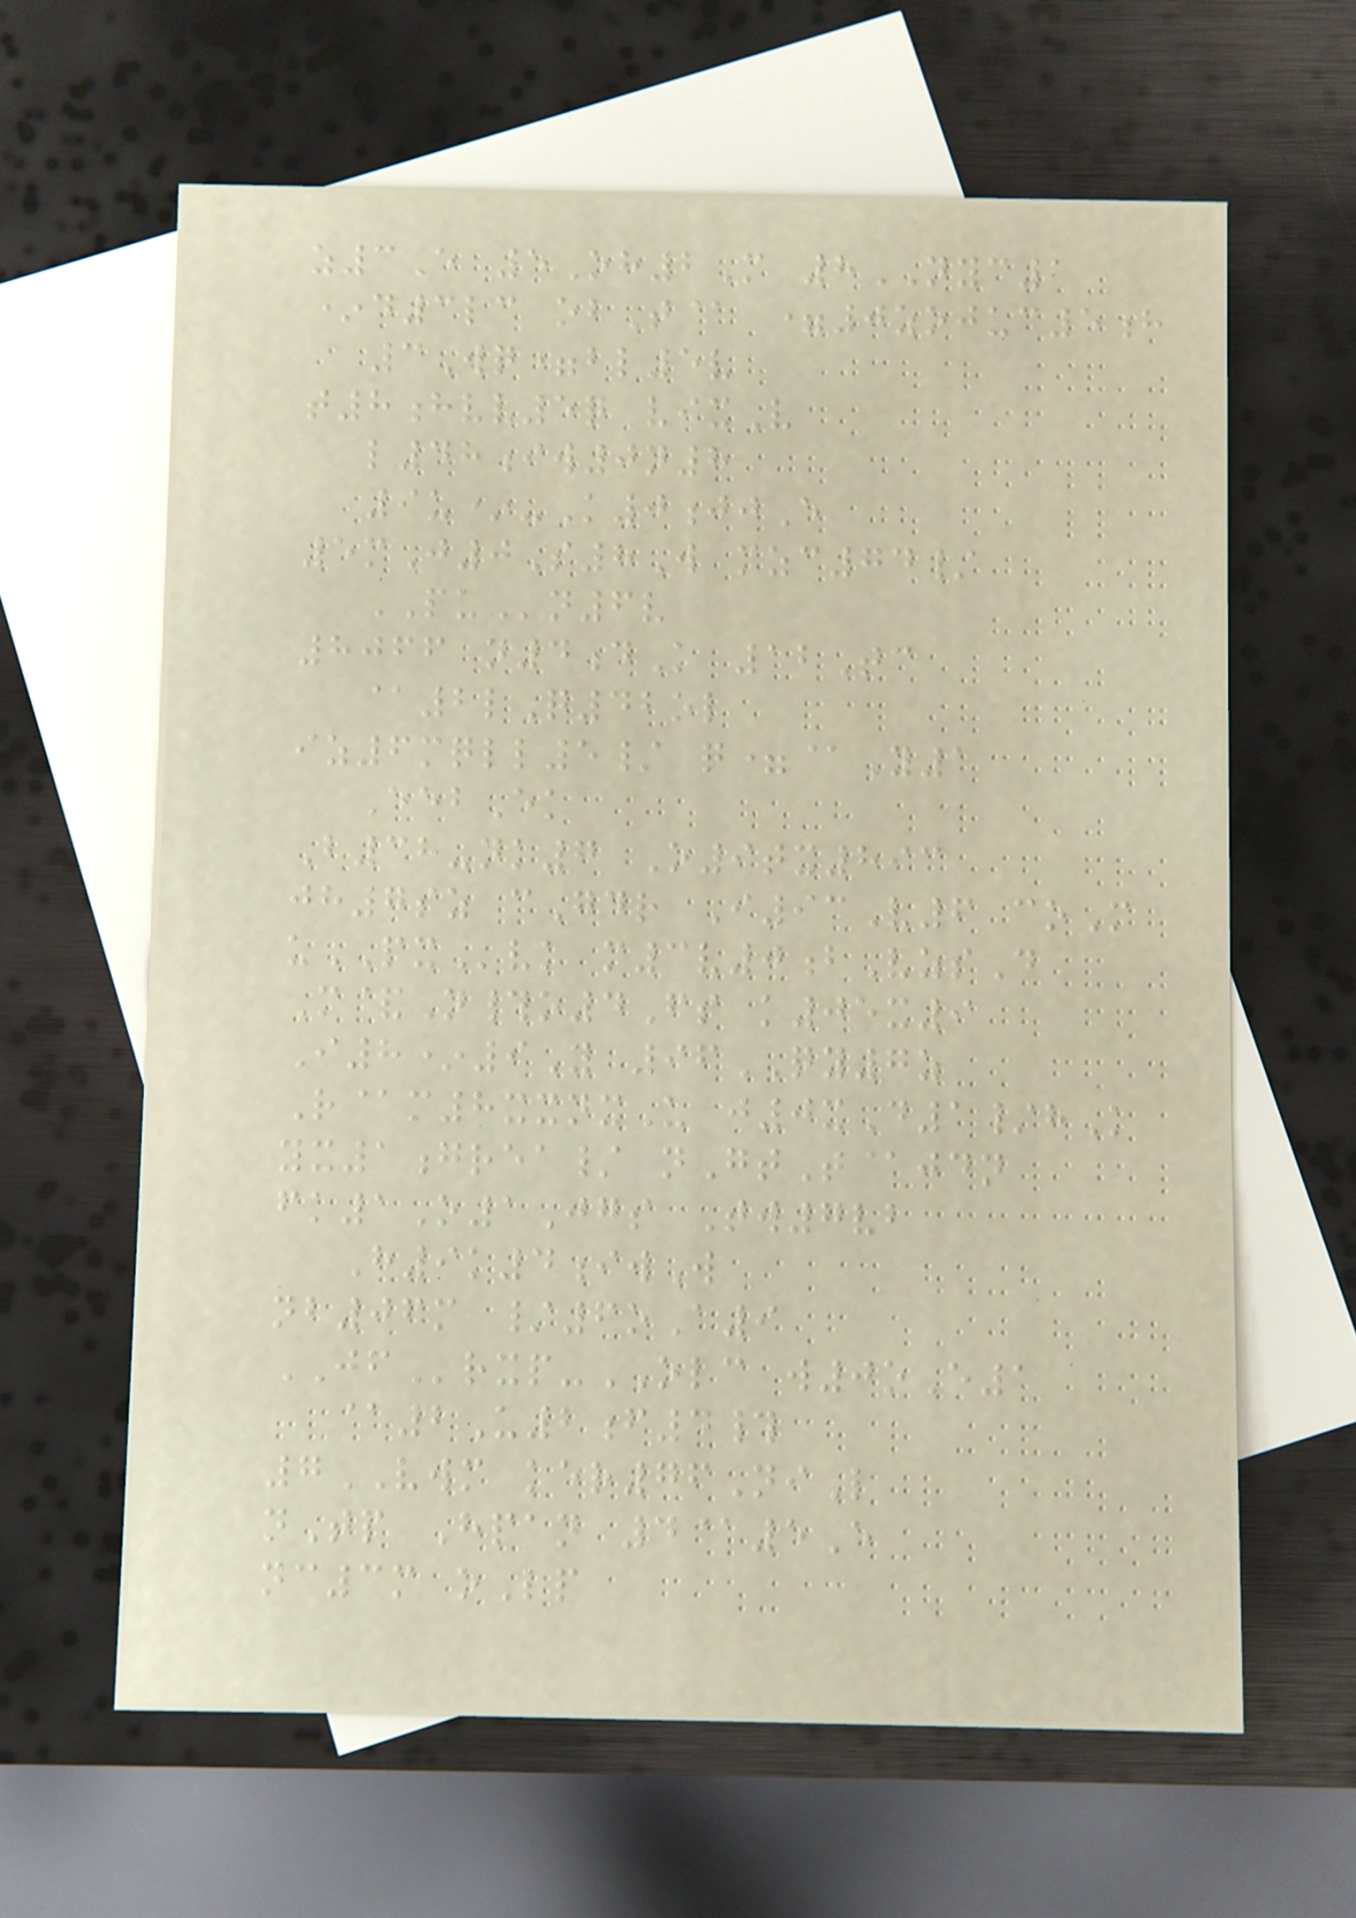z3E 5Oh2M 8NYC1
*d3lc obT@ =0zojuc5h
3Wq=bl5v
t8hvv5q vixV
l48iw0n8
9u*-K0jjE
5mJ0S8W mzc74/
PUn6v
8066 n4dK 12Tc
@2lQ42ol
iz6mqll5/ q=@Y1
EebEk
B38-nk7 O9tx893
jh7sz cGdr I93V6 coM
uPXvk m3v0bVzsD
M&N#o4Fs k05x9
I8*9Y 96QY7z
R@m8xxnxU j0xD1/hK
yx1grea/ nGtT@jdn
fk1O1Jgs Tw7vb
H9k4iwW
nb06m /6oA9
JFrxp-OLC w0oE1
@2U2f4#
7VWM ker76NiL
nTp Hpan 4@5E
nc3m oLp
